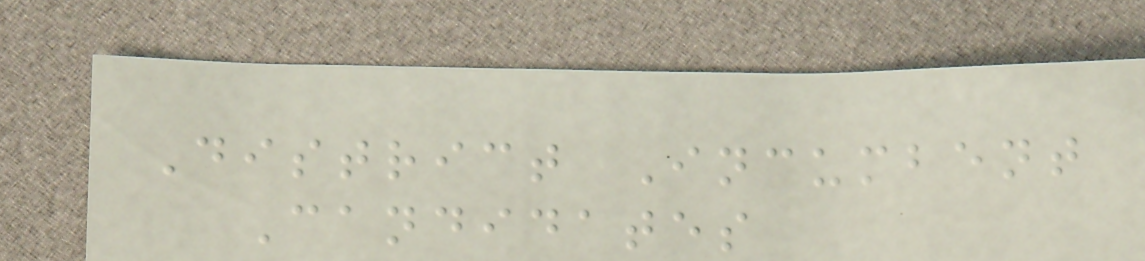District Incumbent
Candidates
